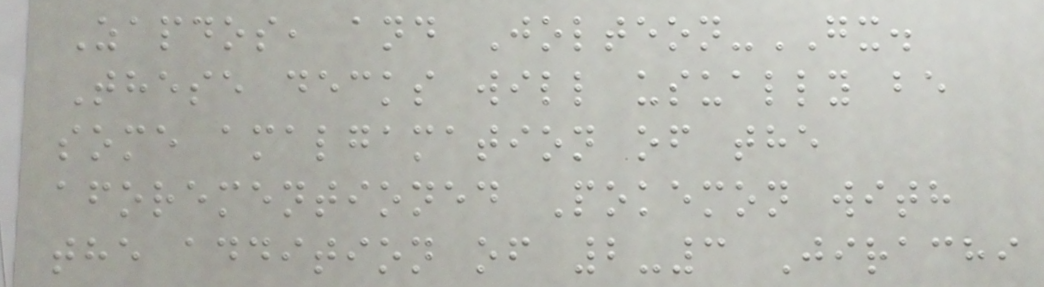Zapdos, and Jolteon-GX.
These decks will usually be
some amalgamation of the
aforementioned Pokemon with
the addition of 2-3 Jirachi
